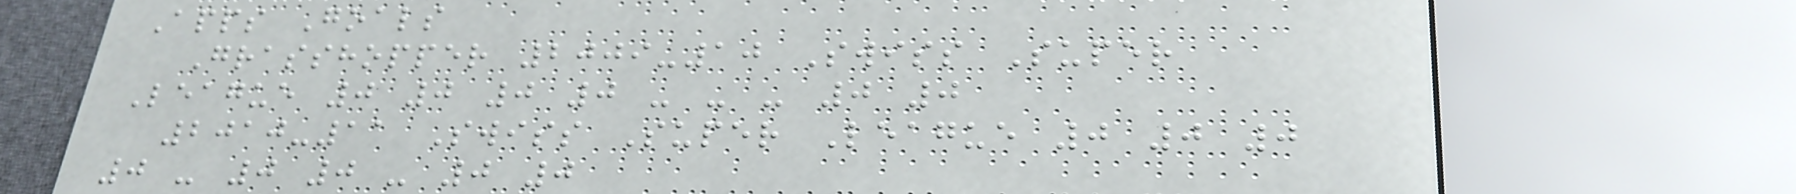Apps Goals
Grasshopper 2009-10 Swiss Super
League 0 0 0 0 - - - 0 0
2010-11 Swiss Super League 0 0 0
0 - 0 0 - 0 0
